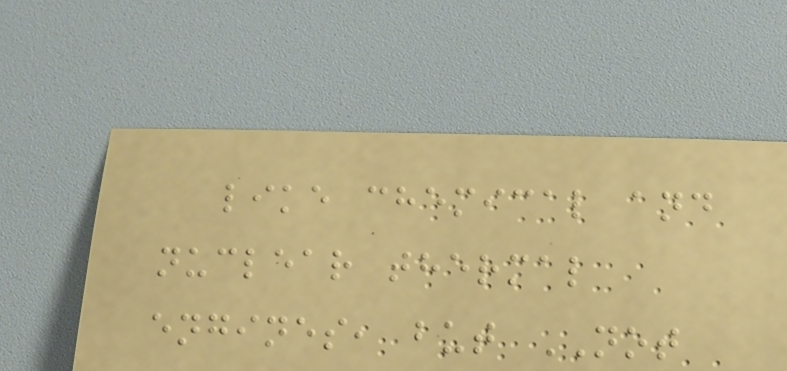like chemical and
nuclear thermal
engines, but NOT
